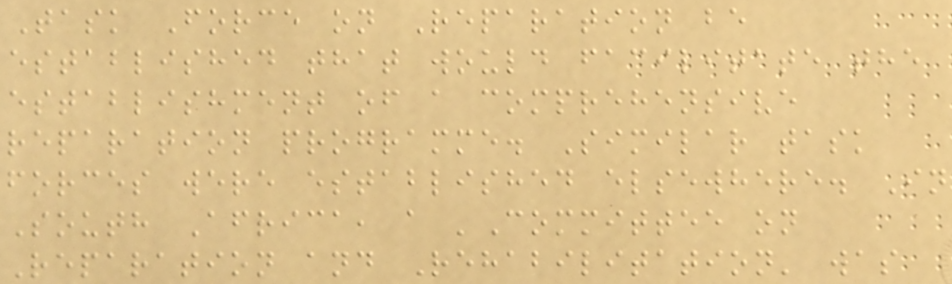Task Force on Reparation be
established that would facilitate the
establishment of a comprehensive
reparation programme. Similar task
forces were established elsewhere. In
South Africa, a 'Committee on
Reparation and Rehabilitation' was
